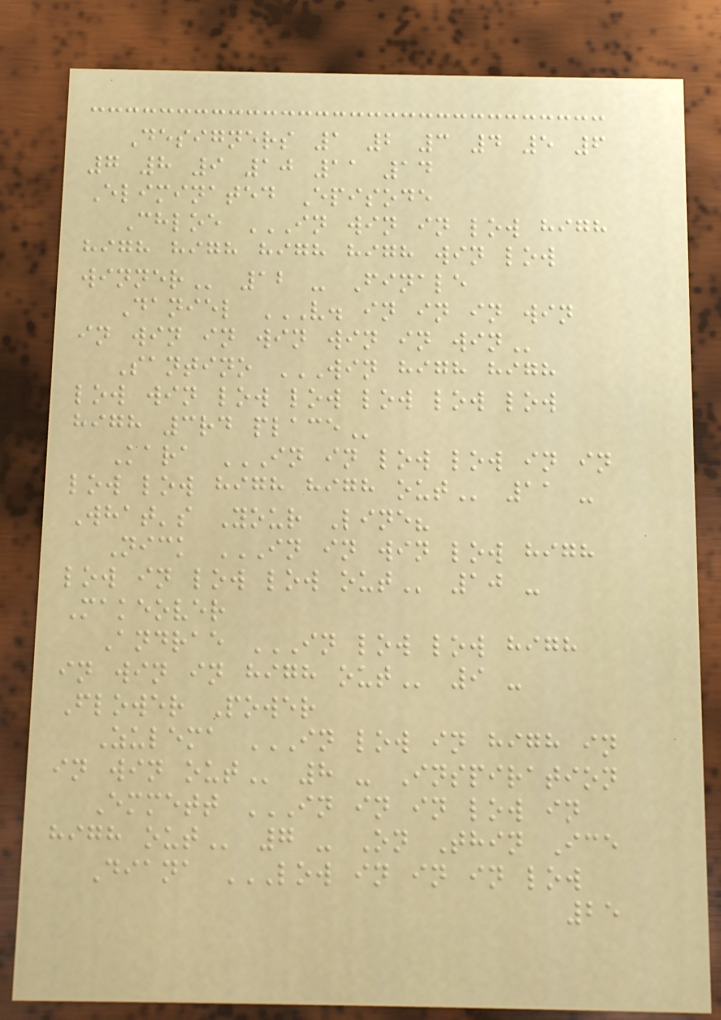Designers 1 2 3 4 5 6
7 8 9 10 11 14
Eliminated Episode
Chloe IN WIN IN LOW HIGH
HIGH HIGH HIGH HIGH WIN LOW
WINNER 12 - Finale
Daniel V. IN IN IN WIN
IN WIN IN WIN WIN IN WIN
Santino WIN HIGH HIGH
LOW WIN LOW LOW LOW LOW LOW
HIGH 3RD PLACE
Kara IN IN LOW LOW IN IN
LOW LOW HIGH HIGH OUT 11 -
What's Your Line?
Nick IN IN WIN LOW HIGH
LOW IN LOW LOW OUT 10 -
Makeover
Andrae IN LOW LOW HIGH
IN WIN IN HIGH OUT 9 -
Flower Power
Zulema IN LOW IN HIGH IN
IN WIN OUT 8 - Inspiration
Emmett IN IN IN LOW IN
HIGH OUT 7 - On Thin Ice
Diana LOW IN IN IN LOW
25
